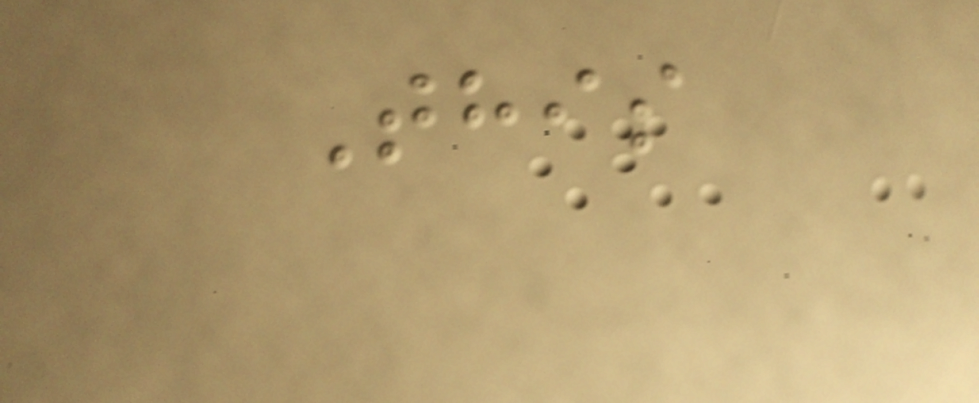This
